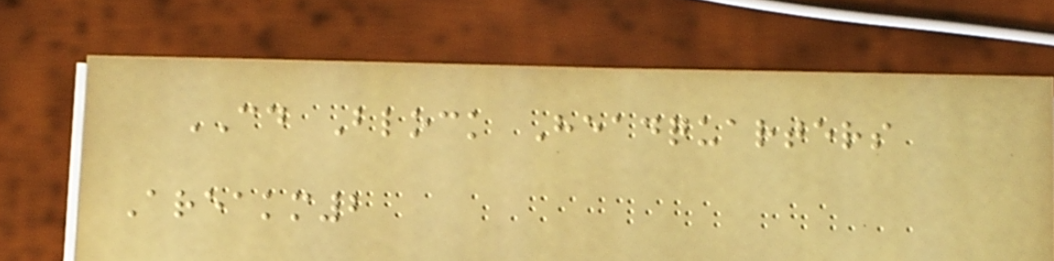CD Block Headquarters
Areakm2
